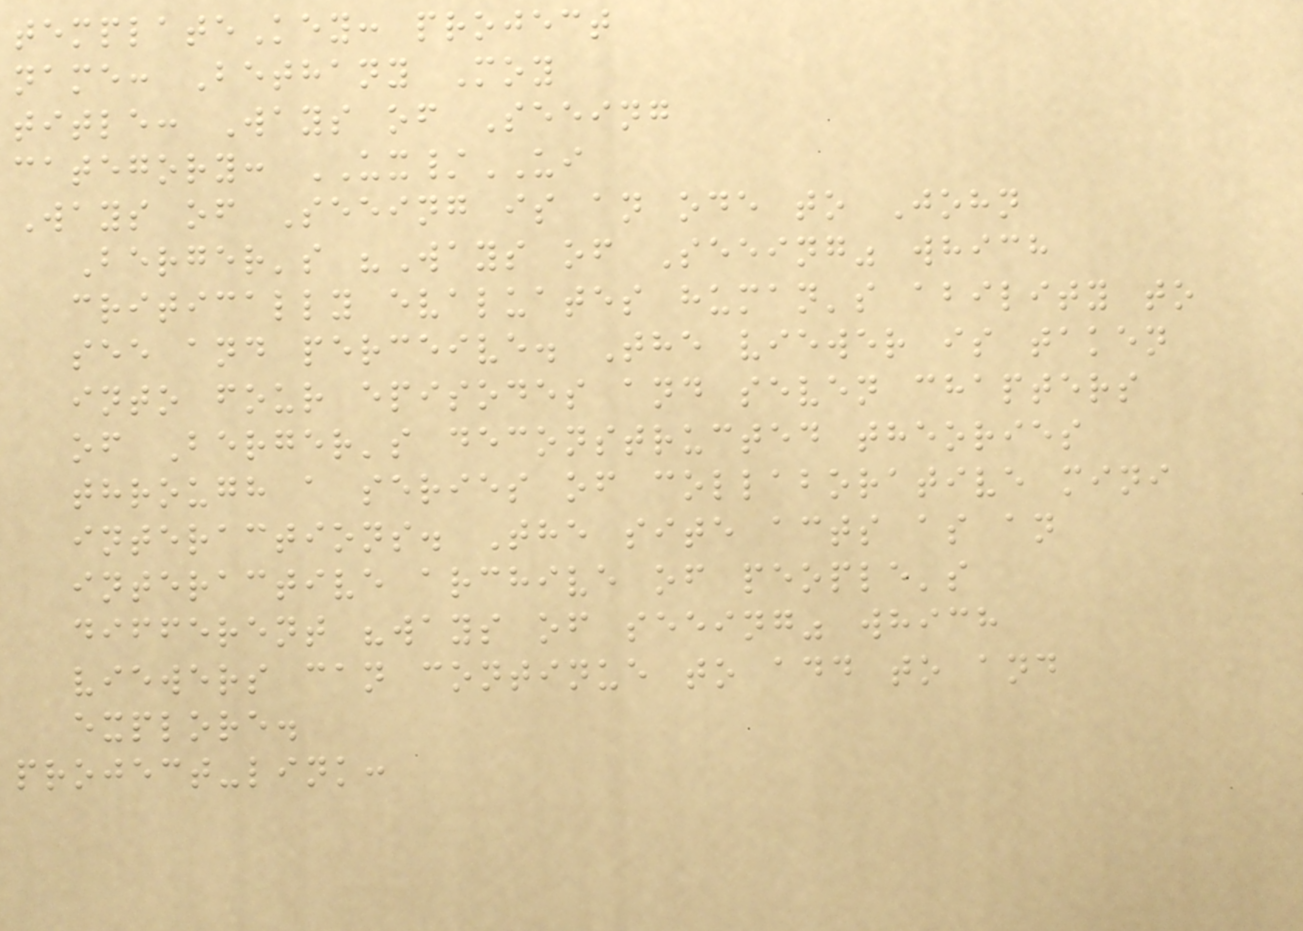templateKey: project
name: Bethany Moy
title: Ways of Seeing
category: UX/UI
Ways of Seeing is an ode to John
Berger's "Ways of Seeing" which
critically evaluates human's ability to
see and perceive. The viewer is taken
into four episodes and seven chapters
of Berger's deconstructed theories
through a series of collaborative mini
interactions. The site acts as an
interactive archive of people's
different "ways of seeing" which
viewers can continue to add to and
explore.
project-link:
